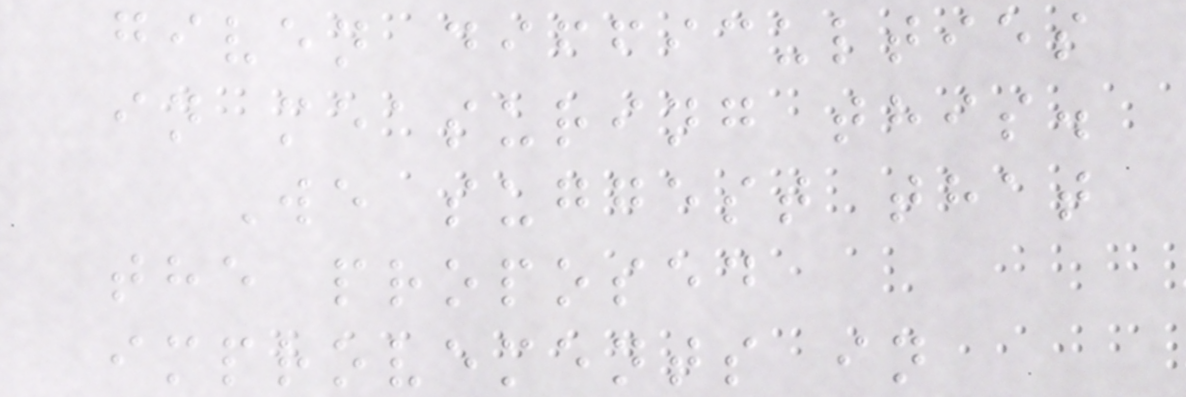given difficulties
in measuring this.
We suggest that
the proposed
improvements in
